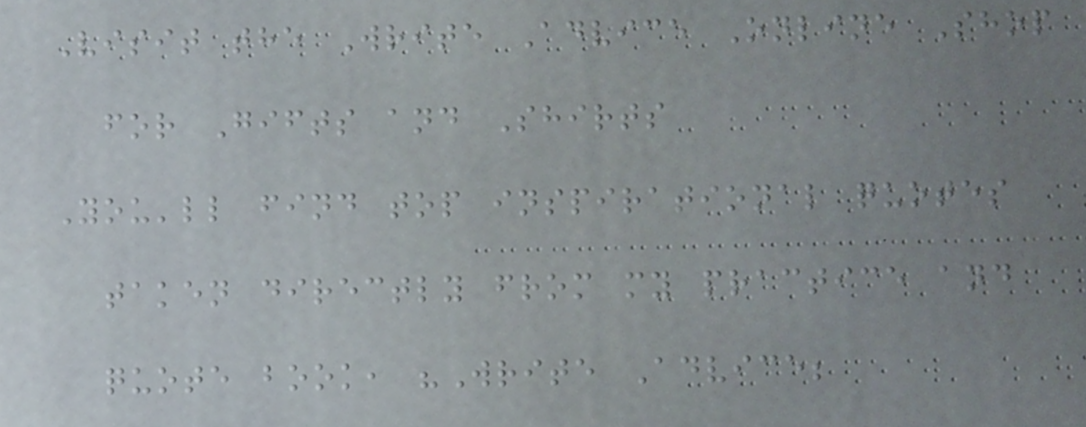Visit the Write Advice Online Shop
for Gifts and Shirts
You'll find top inspirational quotes
taken directly from my practice and
quote book, "Write Advice;
